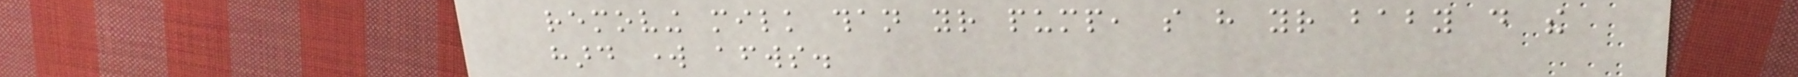removing milk than your pump, so have your baby do the
hard work afterwards.
